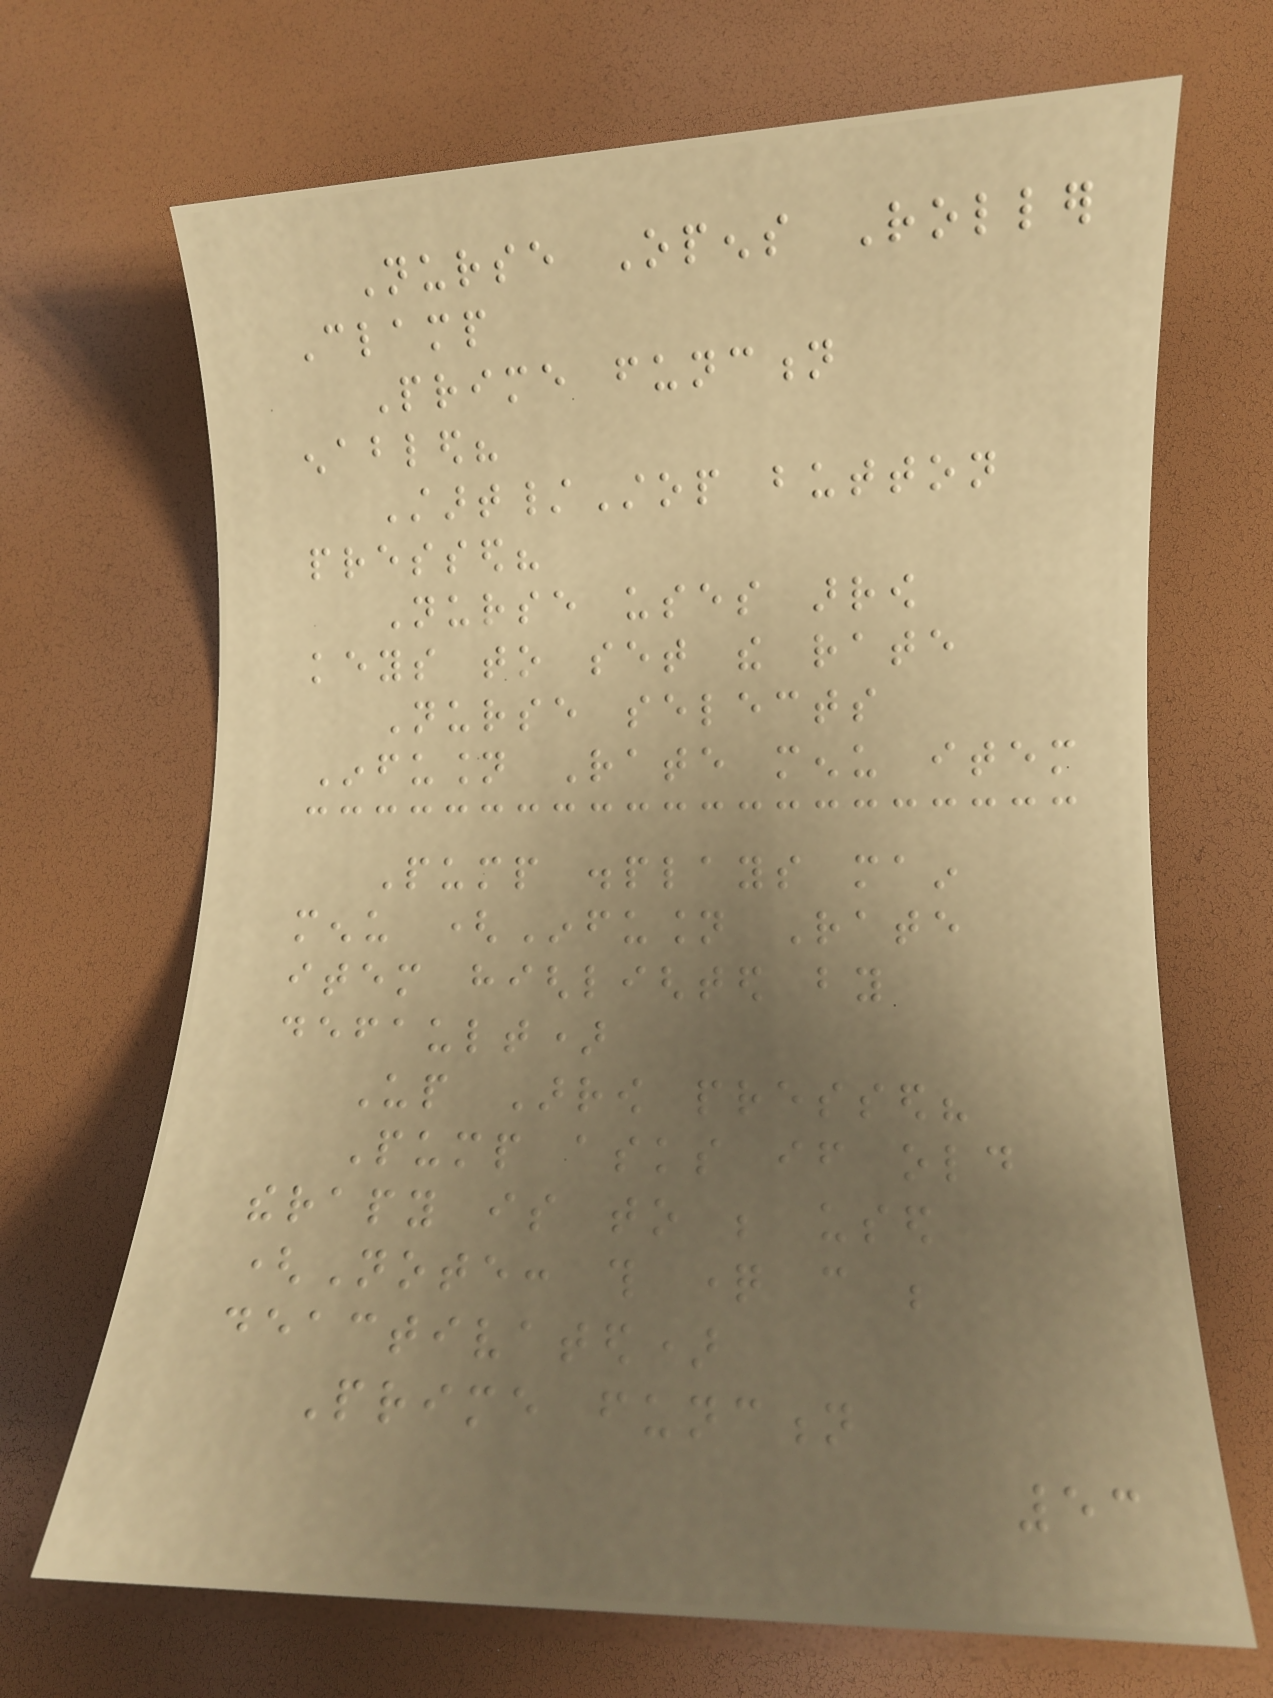Nurse Opens Roller
Clamp
Prime function
enabled?
Start/Stop button
pressed?
Nurse uses arrow
keys to set the rate
Nurse selects
Infusion Rate menu item
Pump displays main
menu (Infusion Rate
item highlighted by
default)
Up Arrow pressed?
Pump asks if old
therapy is to be used
(Note: this question can be
deactivated)
Prime function
53
